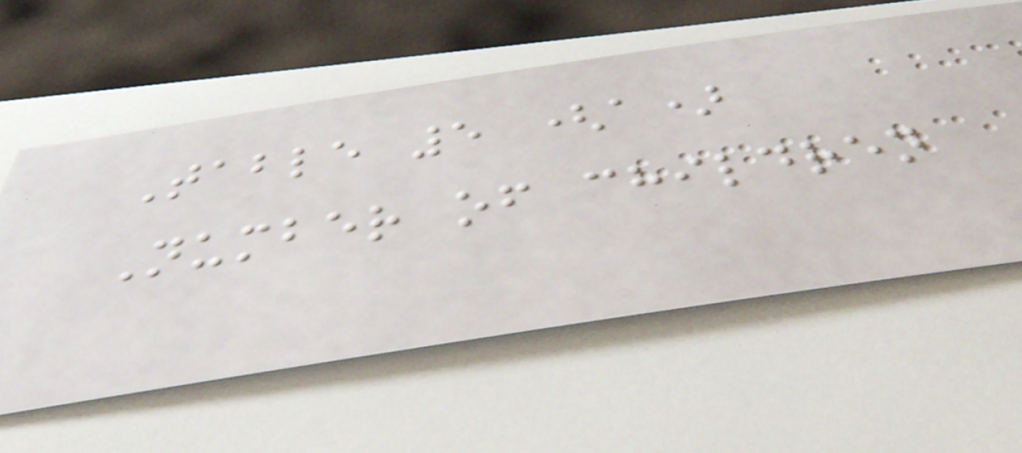Table 5 (a)
Number of children
